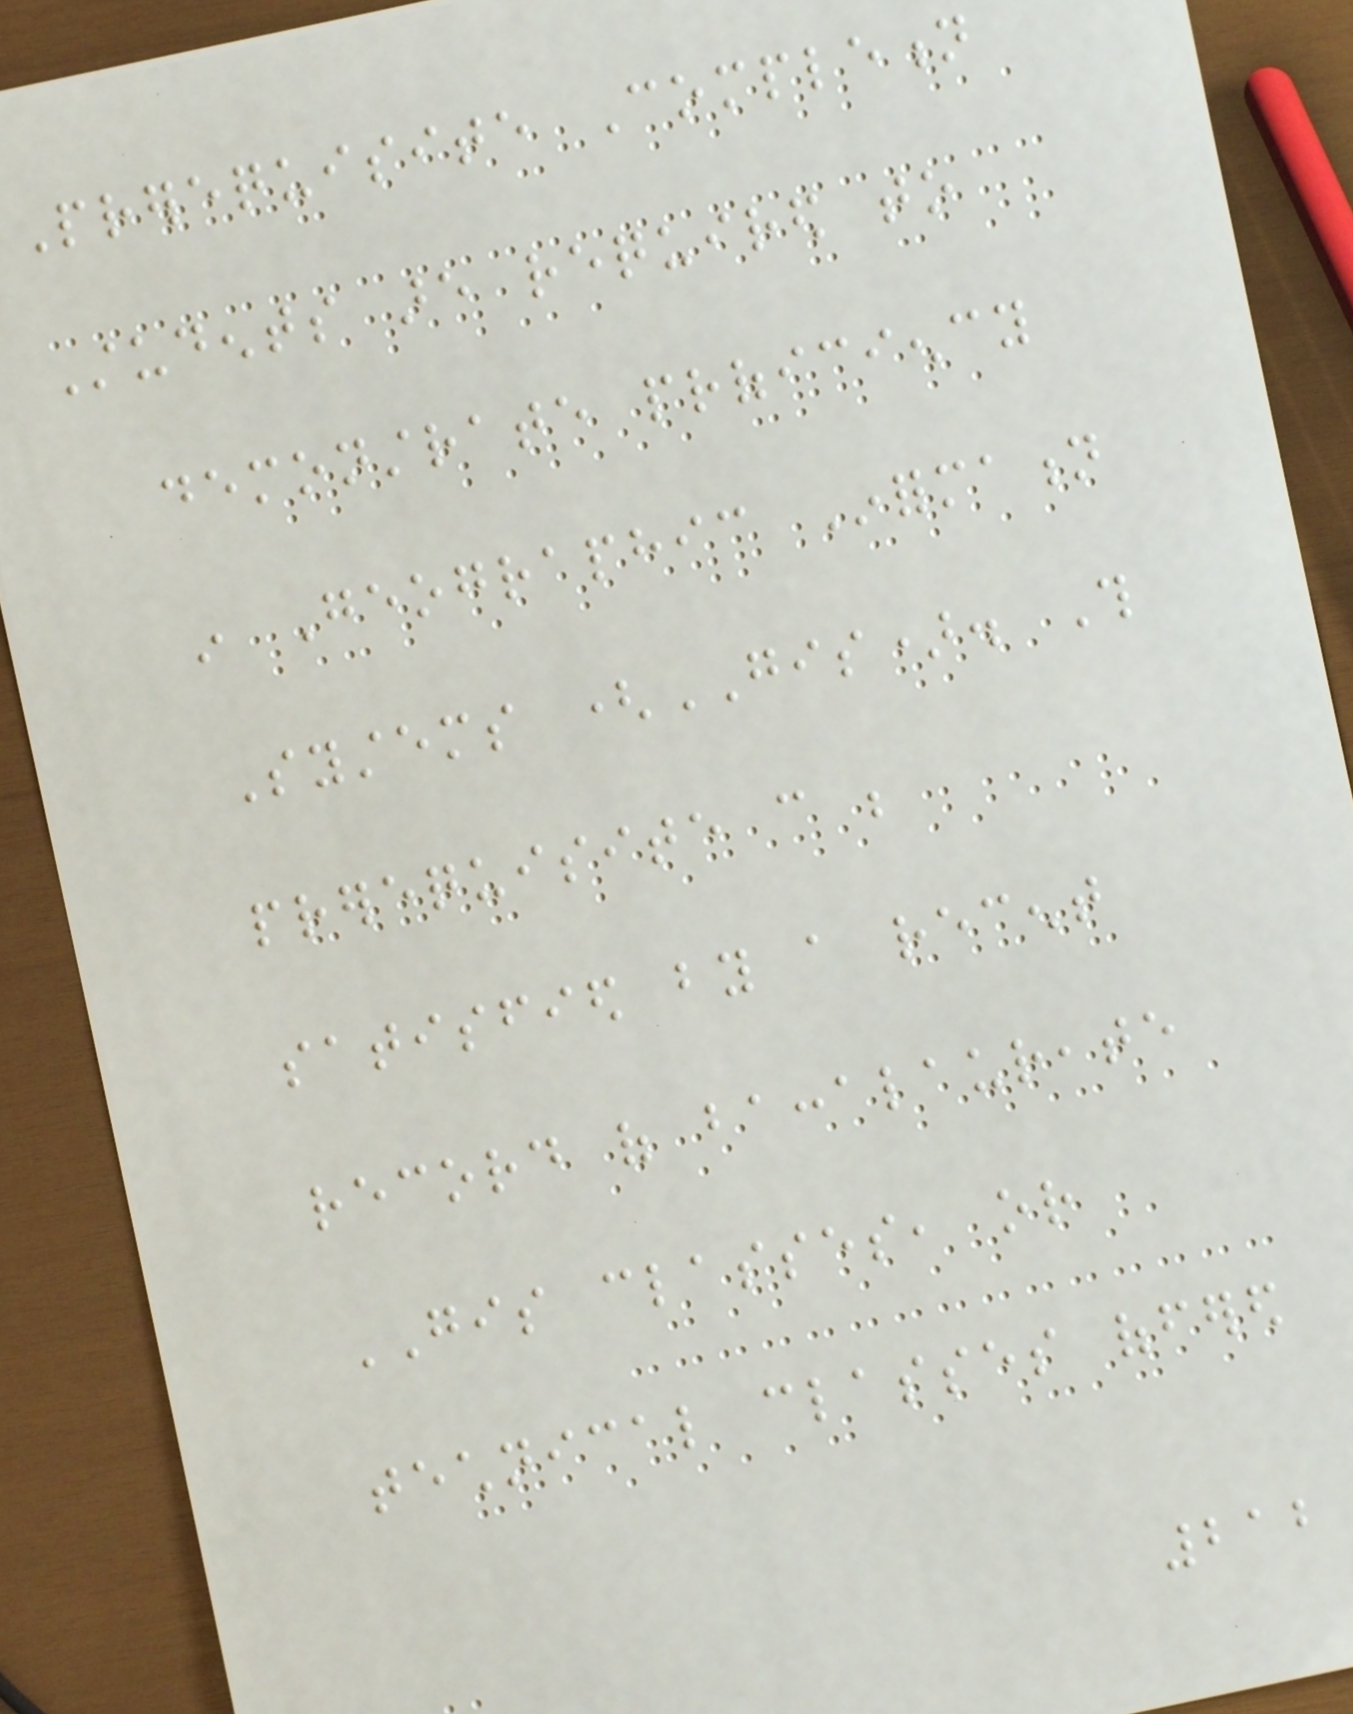Prerequisite Completion
Students are required to
demonstrate proficiency
in Geographic Information
Systems (GIS). This
prerequisite can be
satisfied by a recent
record of baccalaureate
GIS classes, or
technical classes offered
212
